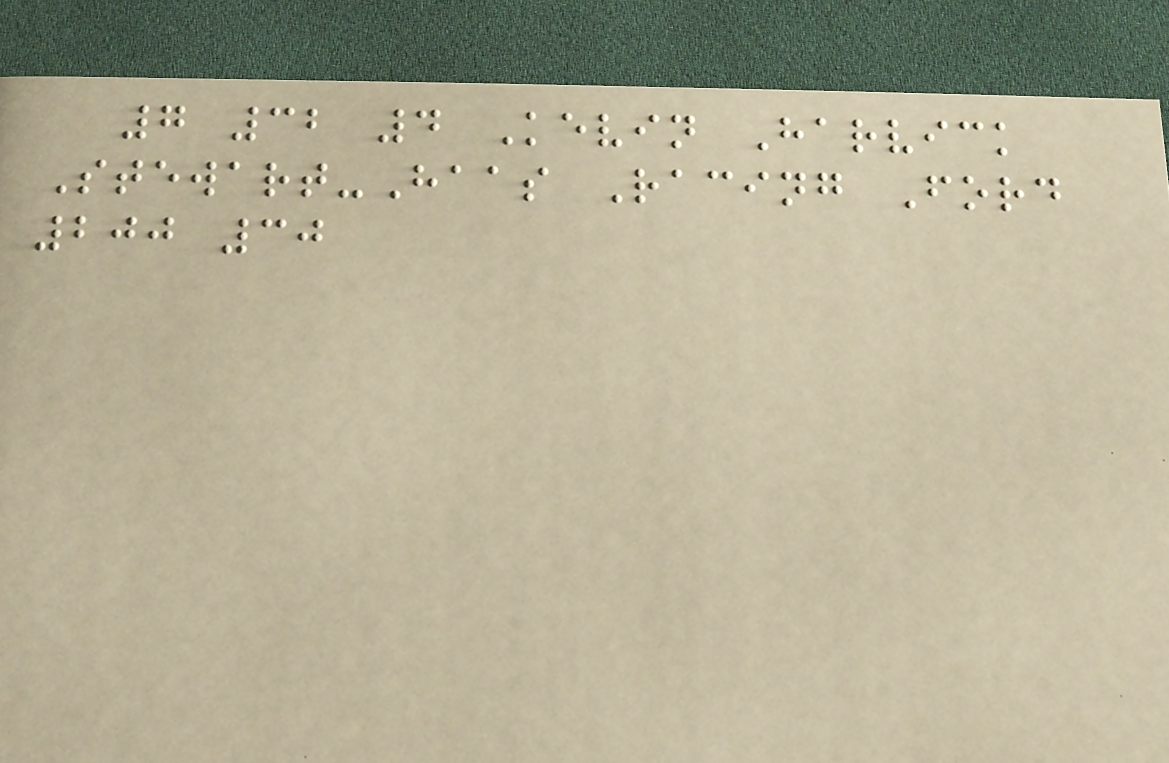7 32 4 Kevin Harvick
Stewart-Haas Racing Ford
200 30
